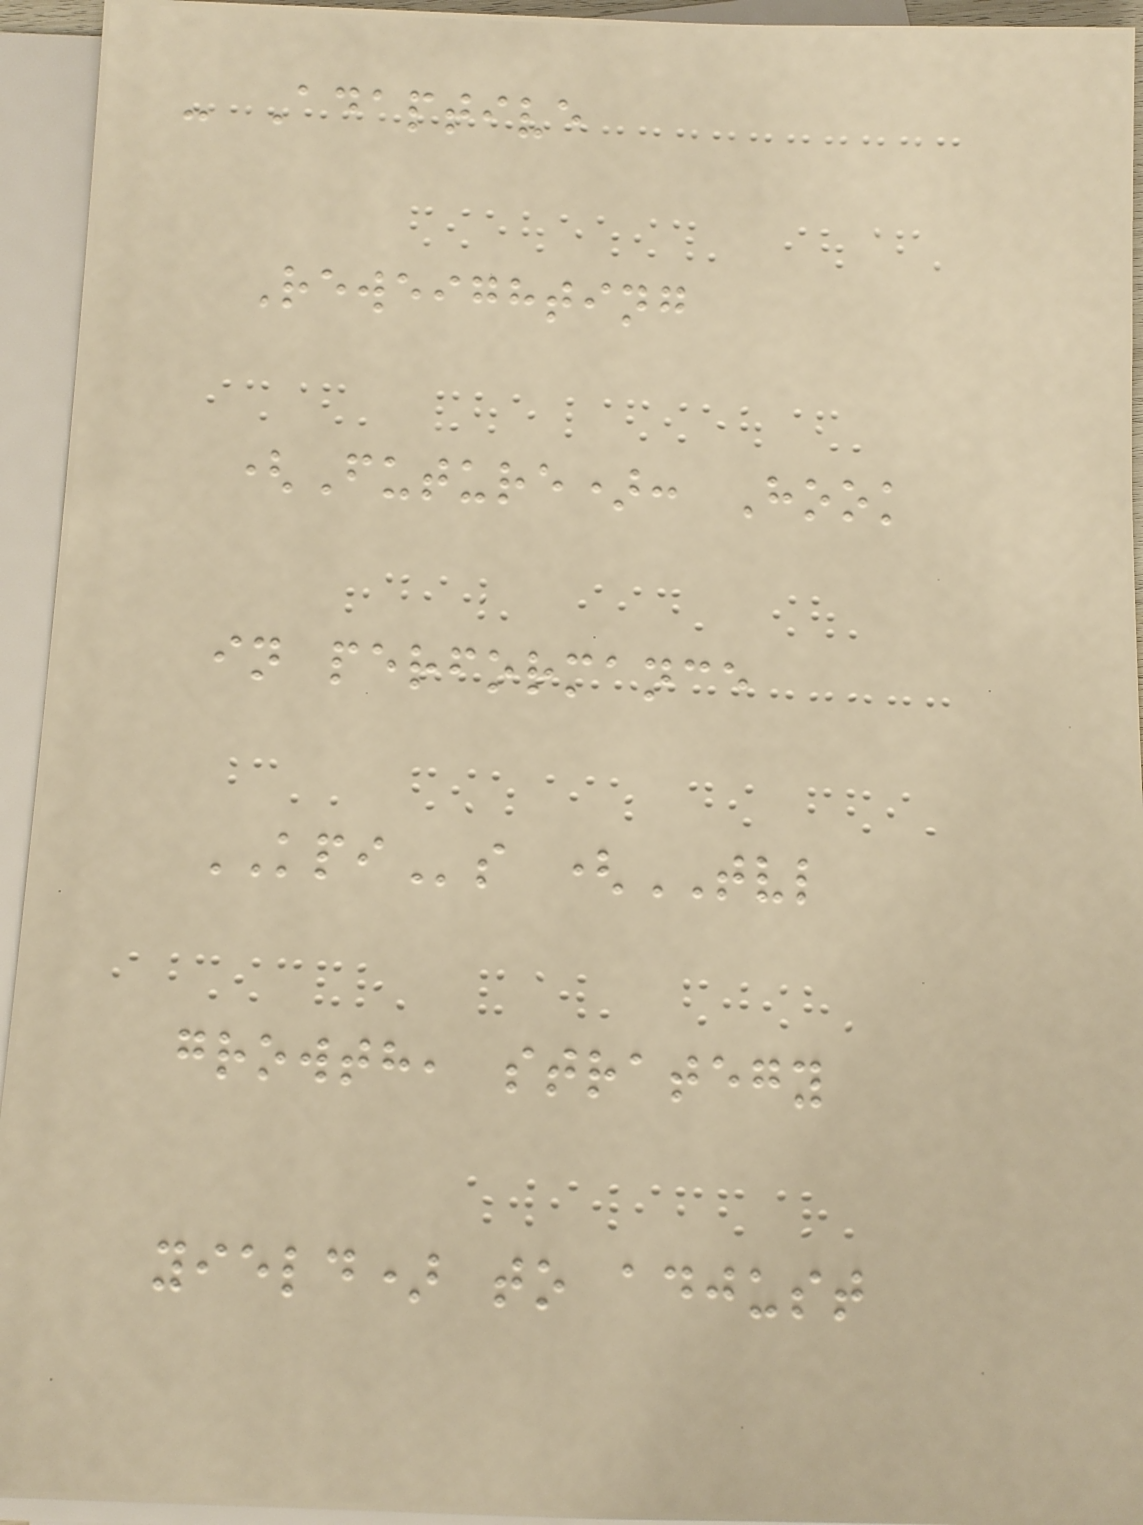- Adaptive
Reweighting
(Future): Hook
in performance
KPIs (TVL
growth, strategy
yield) to adjust
